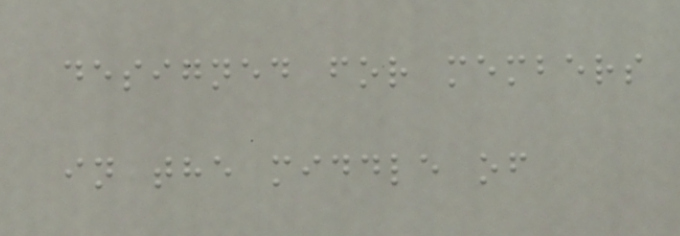designed for members
in the middle of
